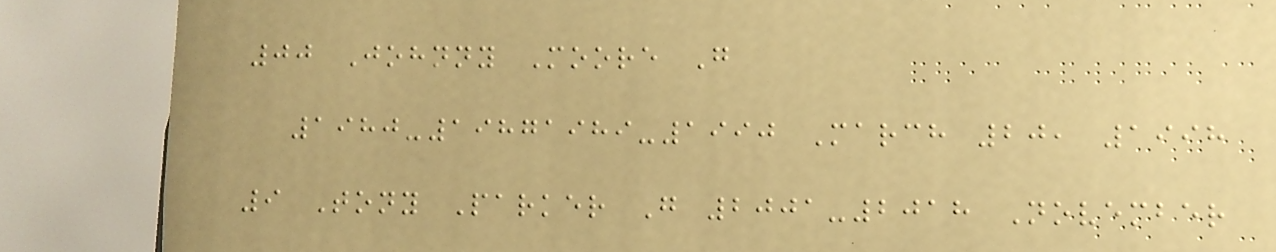00 Johnny Moore G
1980-19871989-1990 March 20, 1998
9 Tony Parker G 2001-2018 November
